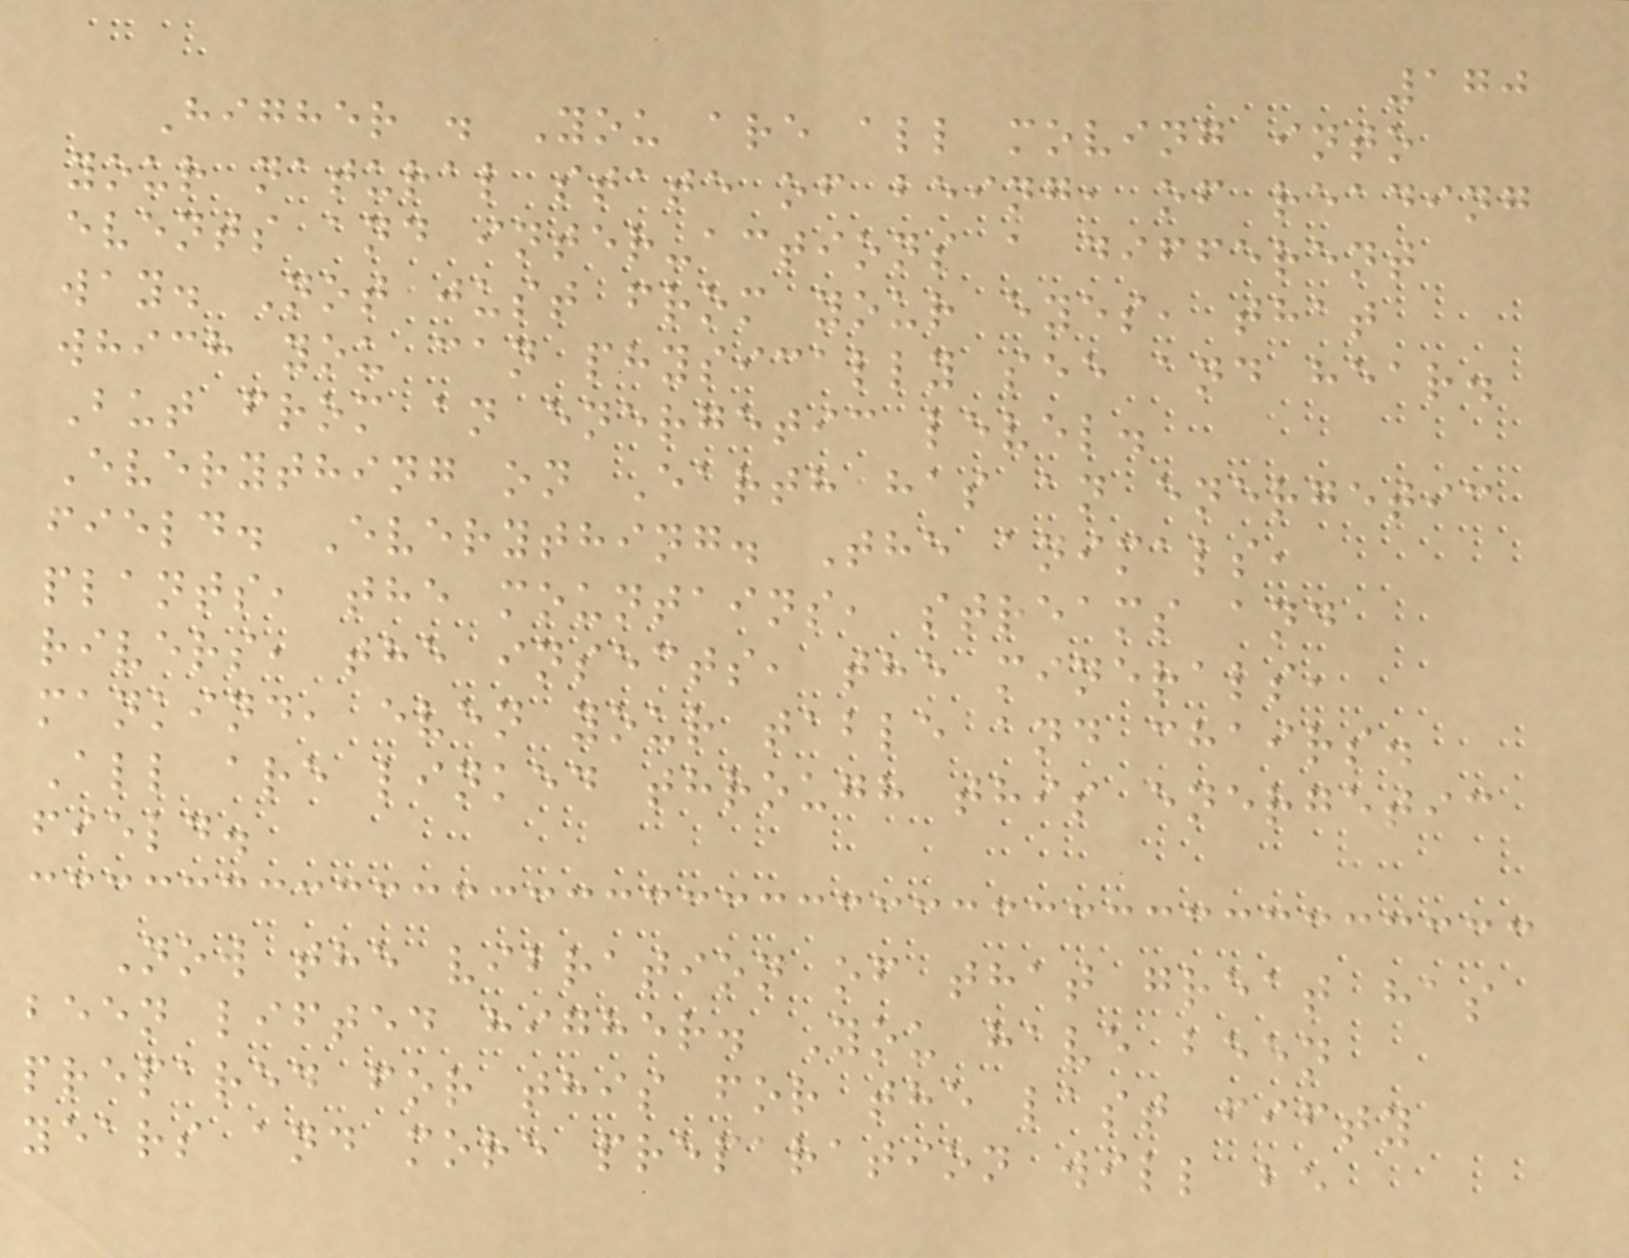170
Higher . You are all moving into
your natural state of being, of reading
events and inter-actions a different
way. Not just from your eyes, that
which you can physically see and hear.
But from an energetic level.
Everything on Earth has an energetic
field. Everything. The animals,
plants, the mountains, streams and
rivers, the insects, the minerals,
mankind, even your table and chairs.
All are linked through this energetic
field.
Now the vibration of that great has
been lifted higher. You have been
prepared for this for the last fifty
years and more preparation will be
